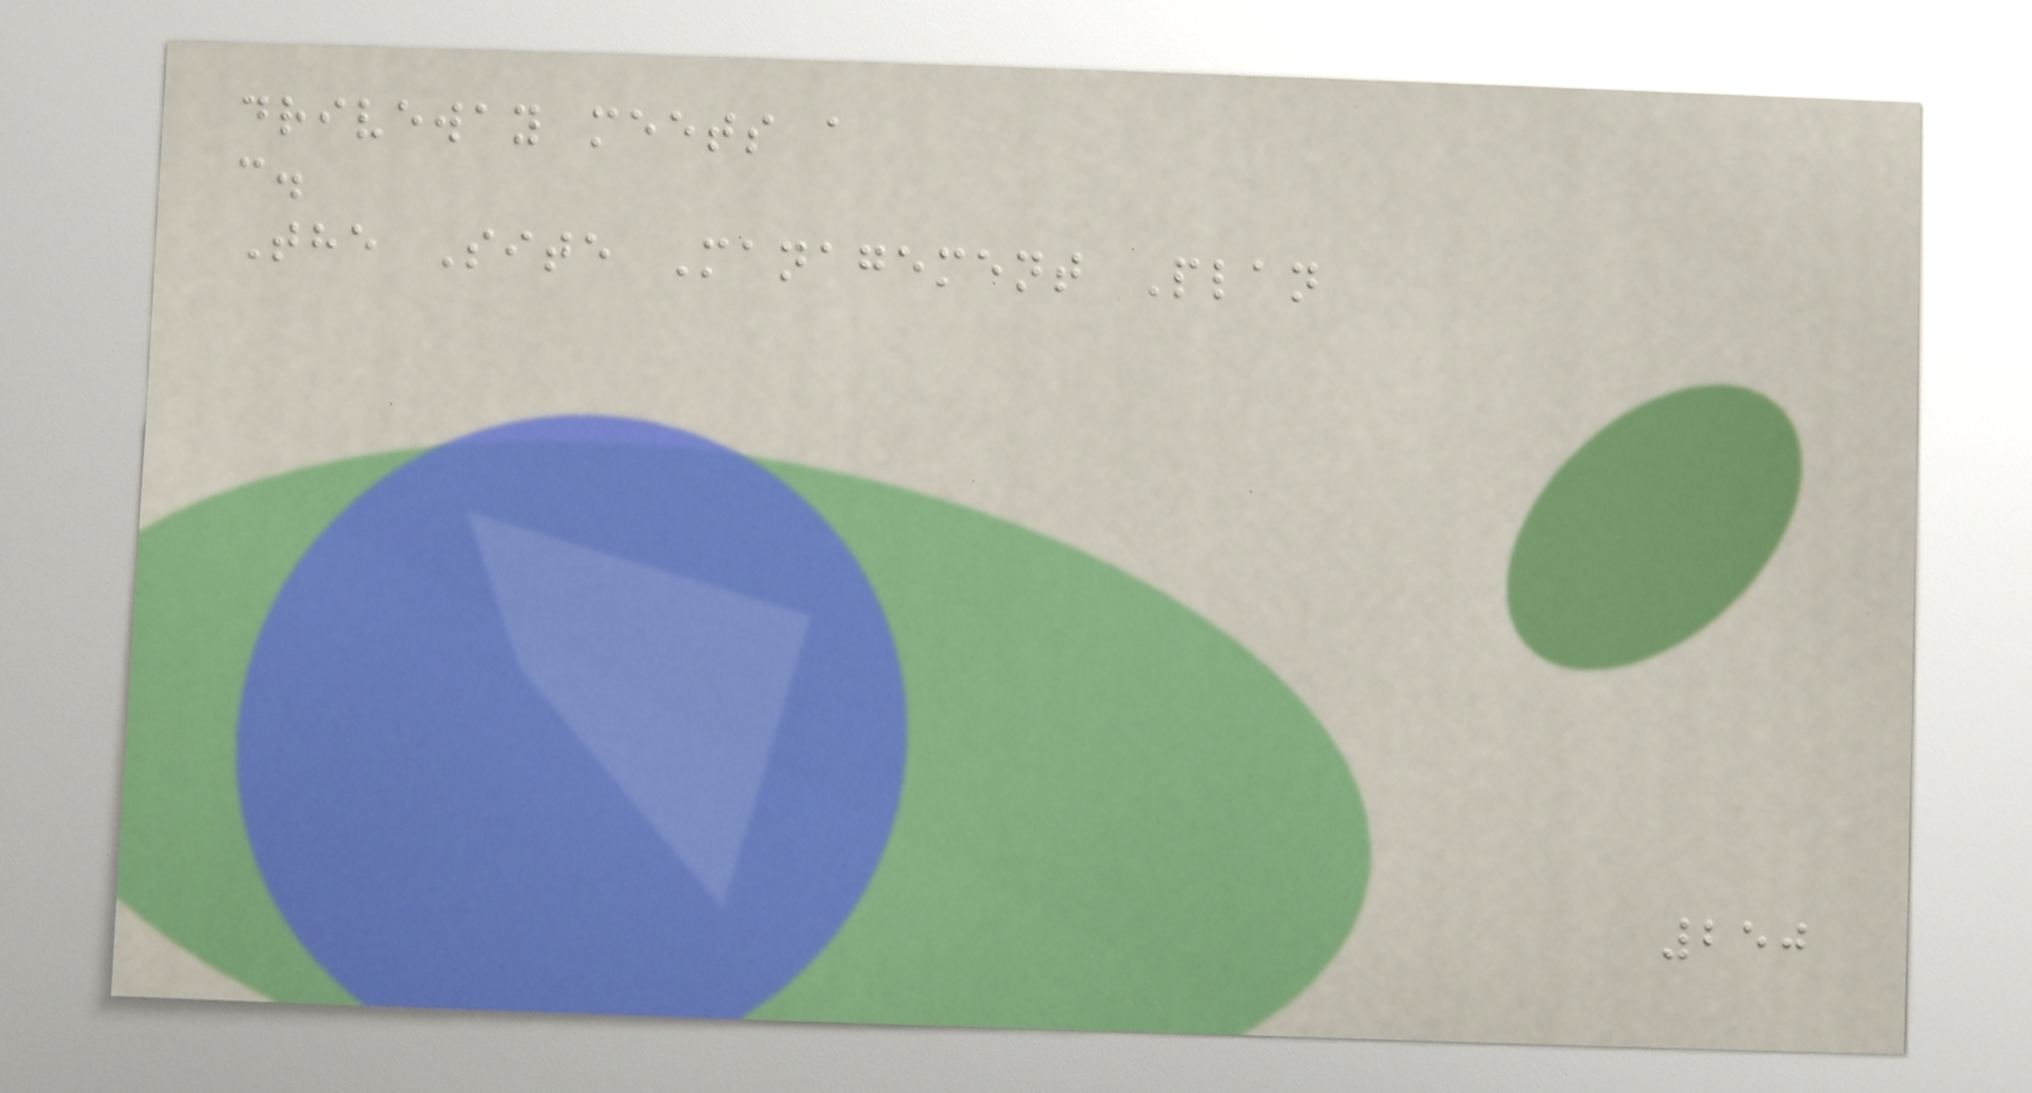driveway meets a
c.
The Site Management Plan
250
